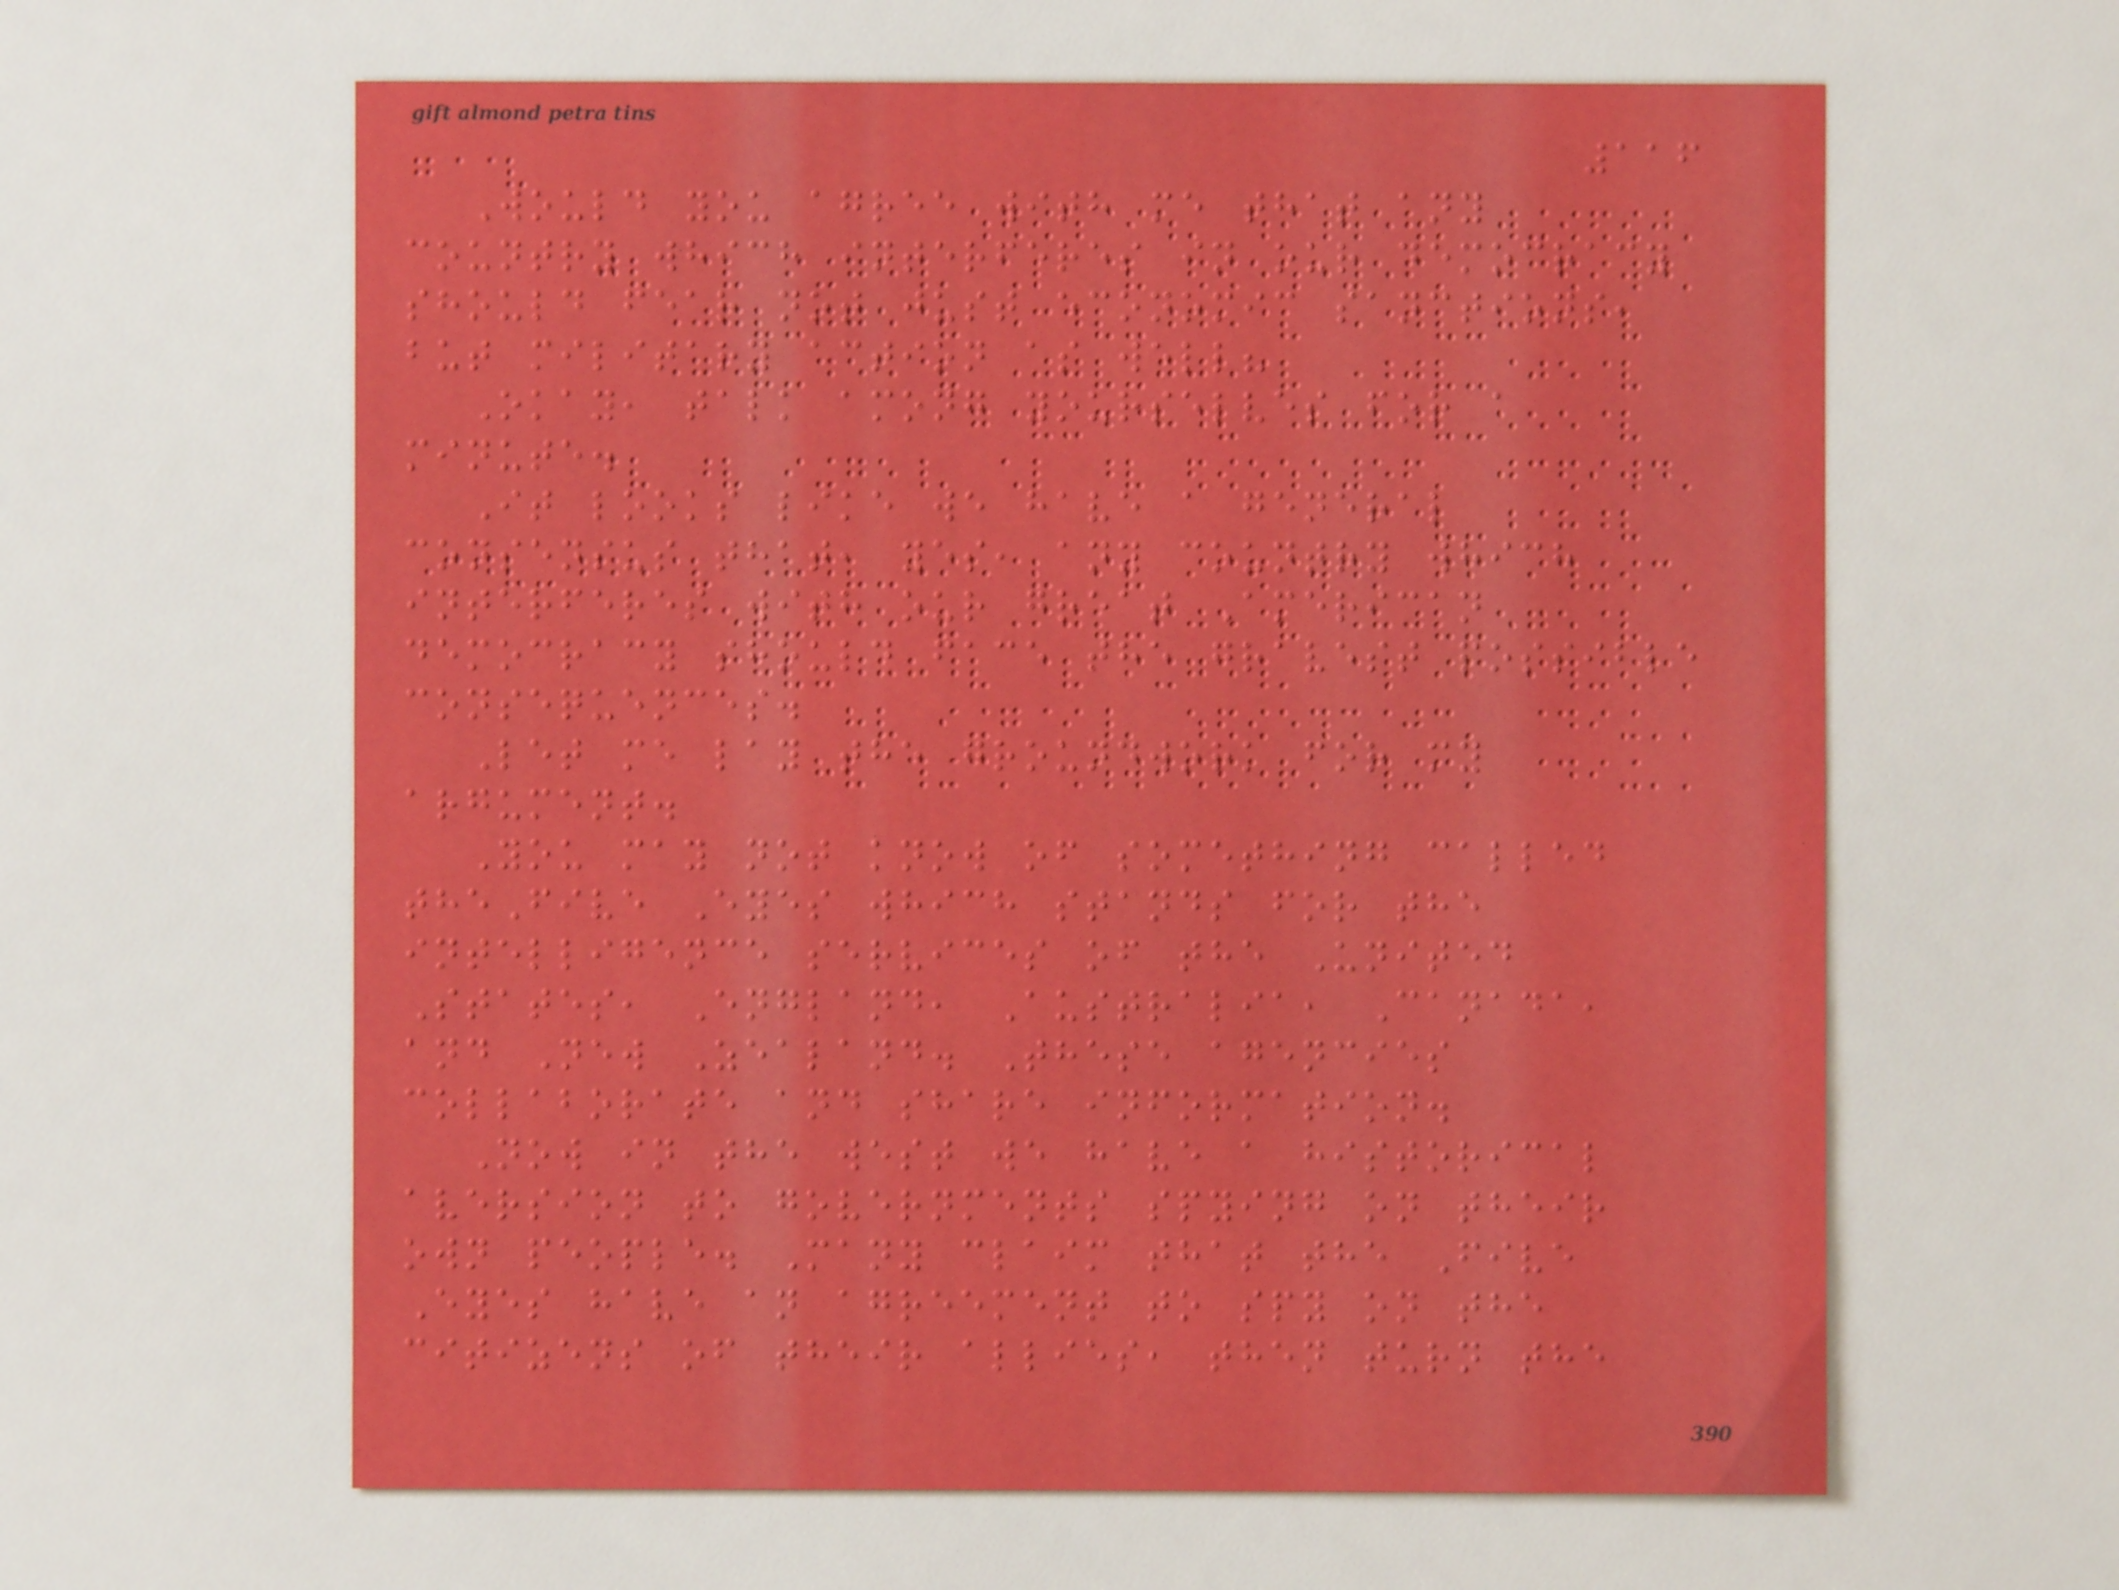116
Would you agree with me that any
country which interferes in our democracy
should fear not just economic sanctions,
but military action as well?
Okay, talk among yourselves for a
minute.
It looks like we have a general
consensus that, yes, any country which
interferes with our great American
democracy should face the gravest possible
consequences.
Let me lay the groundwork for my
argument.
You may not know of something called
theFive Eyes which stands for the
intelligence services of the United
States, England, Australia, Canada,
and New Zealand. These agencies
collaborate and share information.
Now in the west we have a historical
aversion to governments spying on their
own people. Many claim that the Five
Eyes have an agreement to spy on the
citizens of their allies, then turn the
